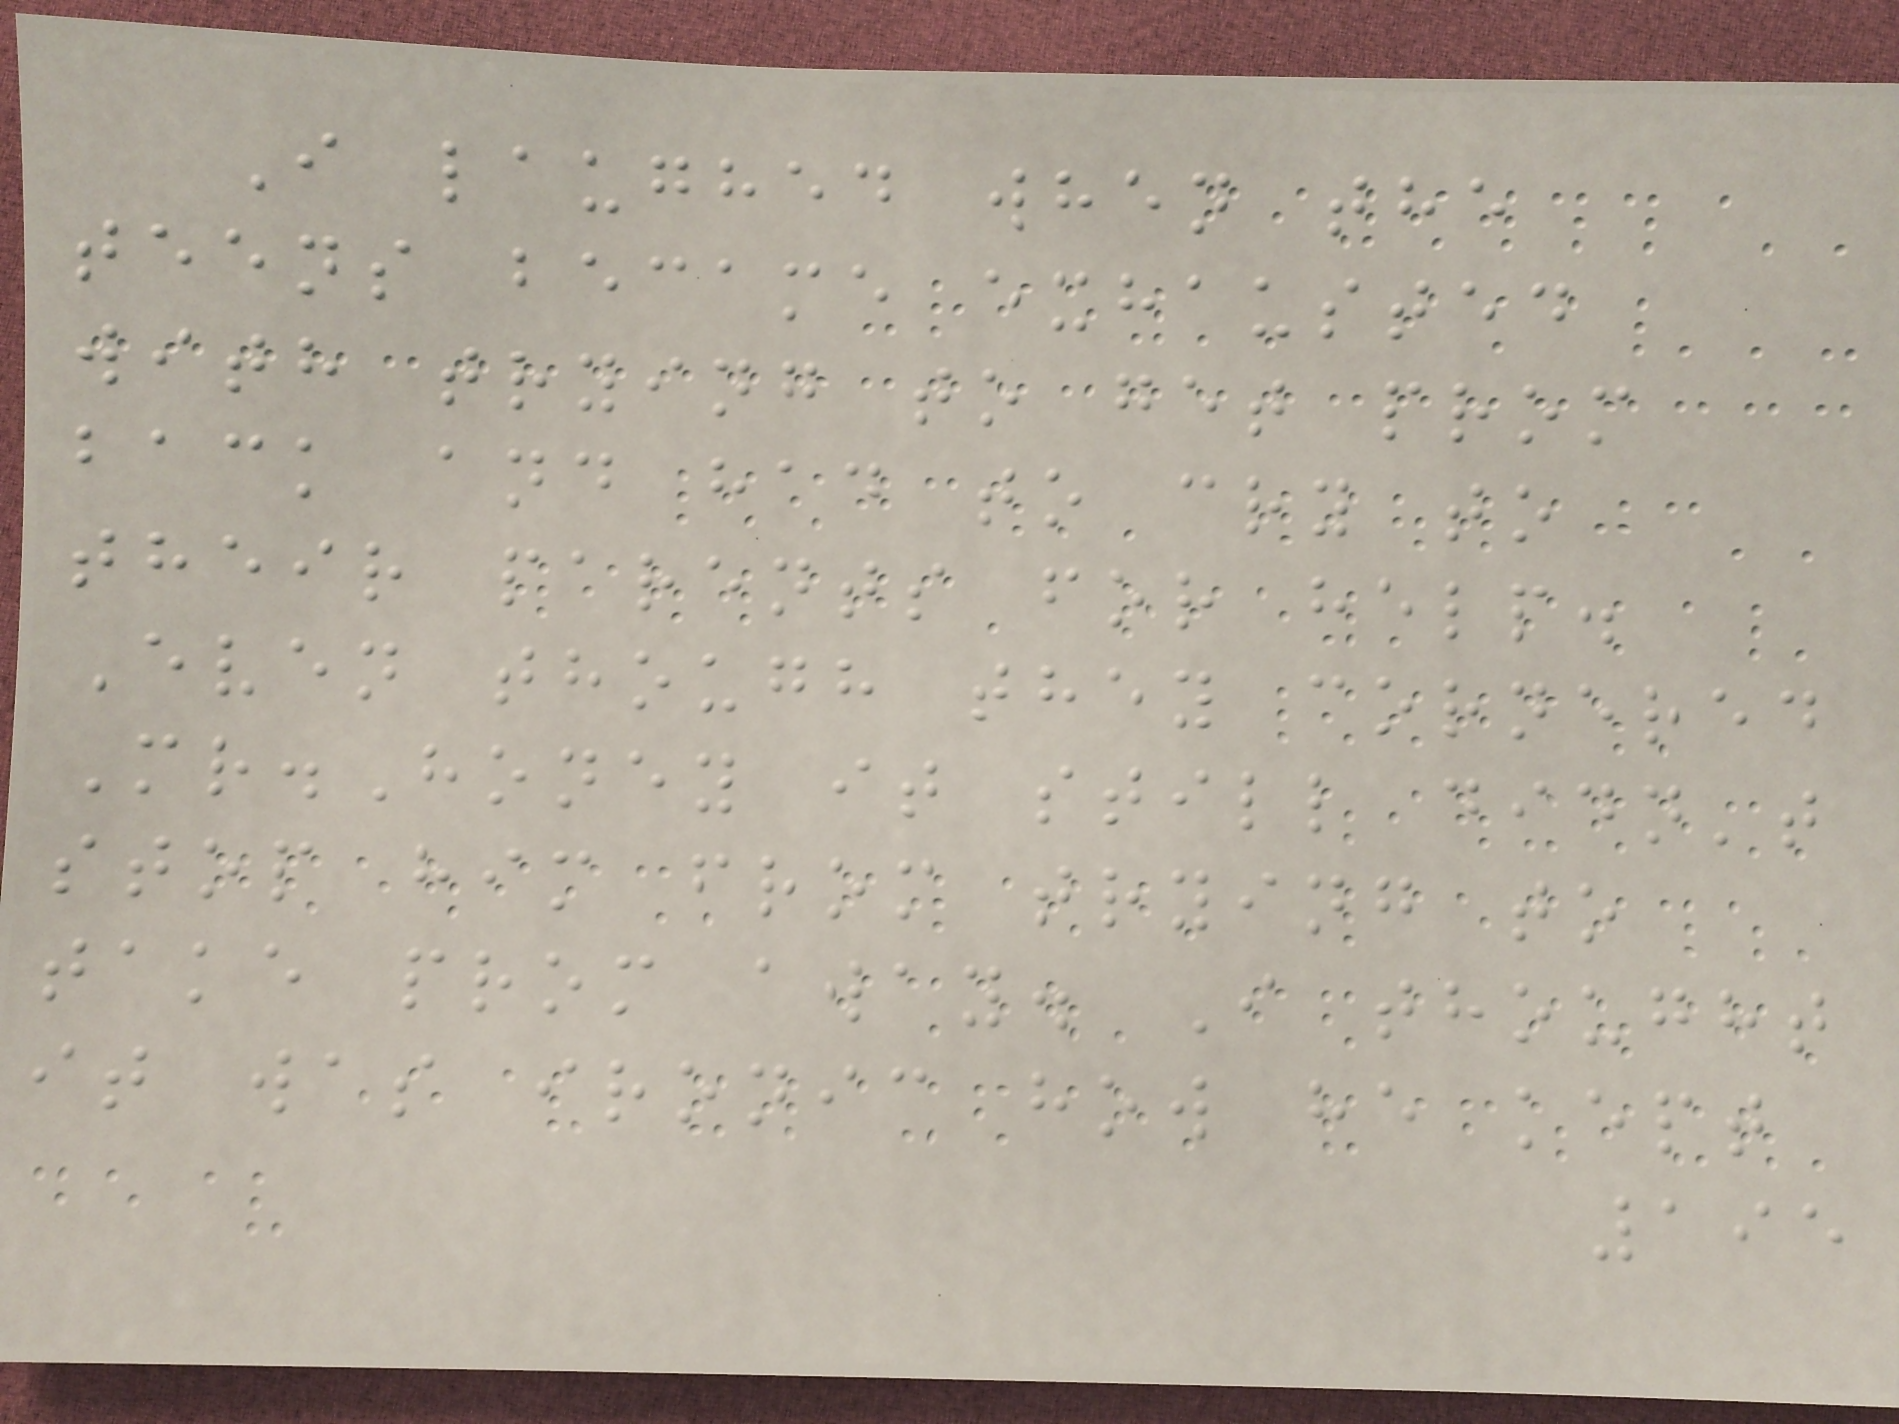I laughed when the
teens became exhausted
with trying to get prom
back and had to cry to
their parents for help.
Even though they cornered
Mr.Honey it still didn't
stop him from trying to
take prom away. I thought
it was ironic how he kept
195
